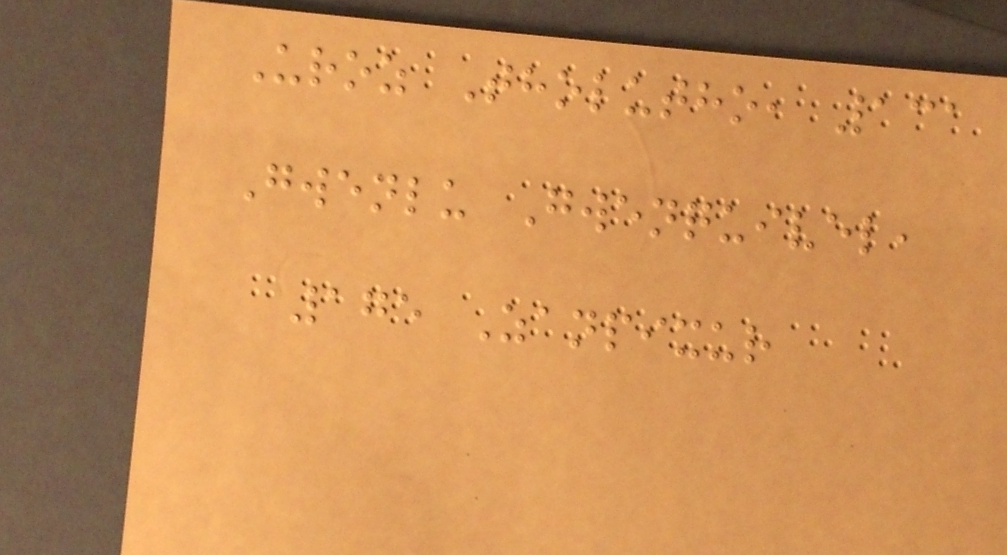Uroz Tholutho, 131
Gwenlu Gwenquivel,
175 Zanpixur
